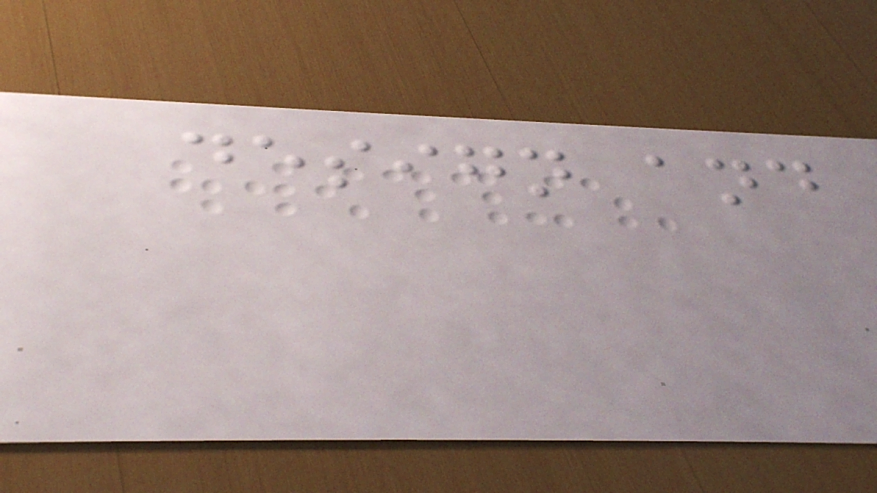design and
